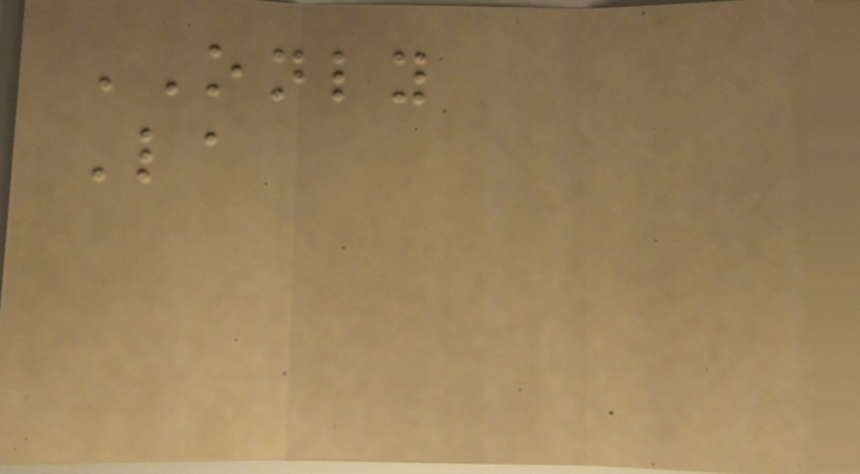ONLY
La
